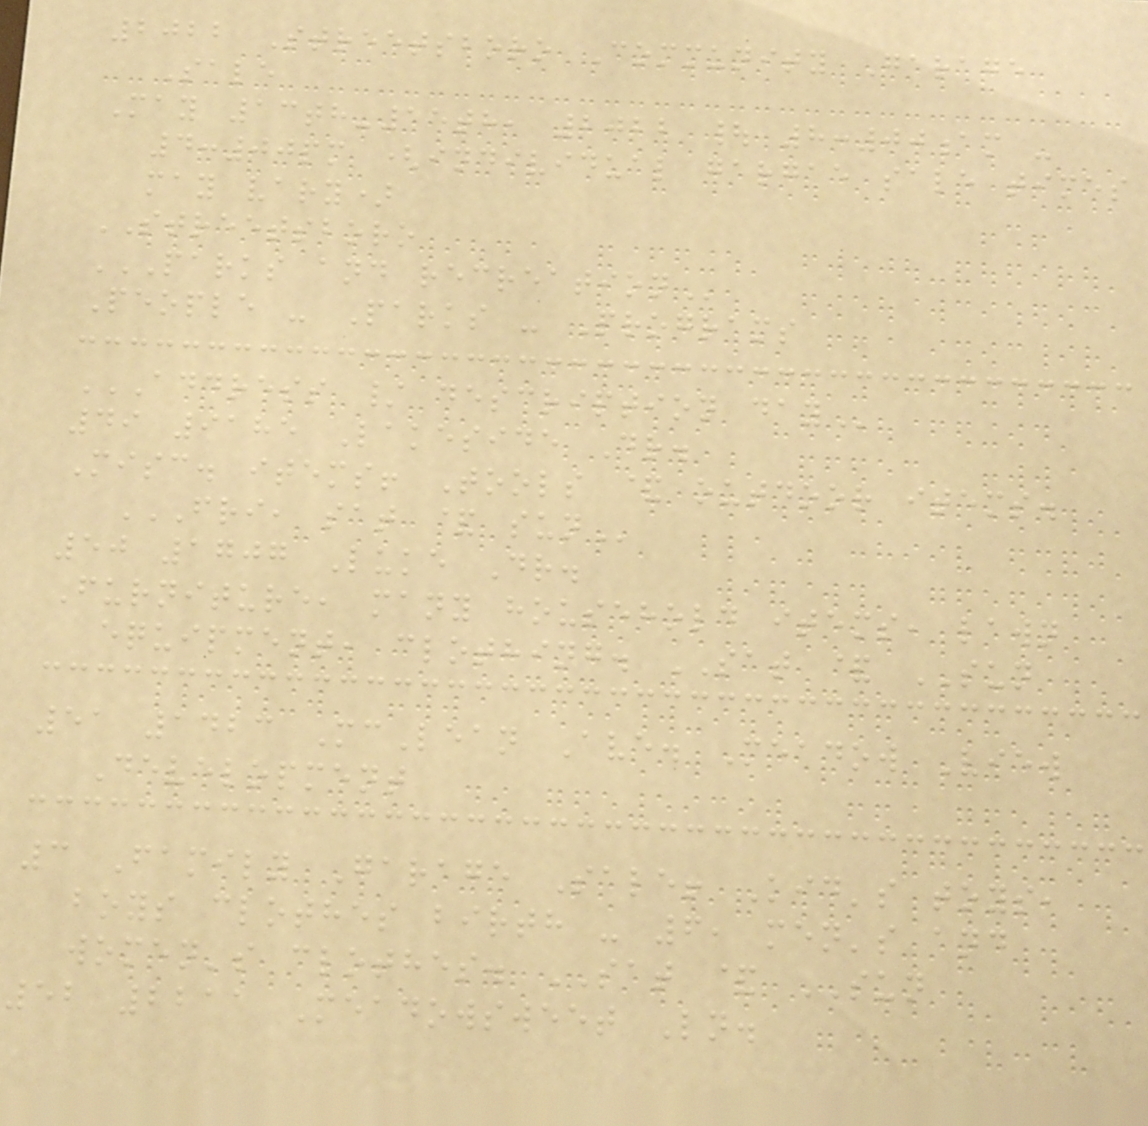2022 Streetsboro Community Garage
Sale
May 13th-15th, 2022 | 8:00am -
4:00pm (individual gargae sale times
may vary)
STREETSBORO
PARKS AND RECREATION
People - Parks - Programs
ADDRESS / DESCRIPTION DAY
49 9185 Lakeside Dr.
Misc. items! Tools & outdoor items.
FRI, SAT & SUN
50 1707 Luke Dr.
Furniture, many household items, lawn
equipment, clothing. SAT & SUN
51 1423 McLean Ave. Meadow View
Development
3 Family Garage Sale! Kid's toys,
boys clothes birth - 6, men's and
women's clothes. SAT & SUN
52 2211 Meadowsweet Ln.
